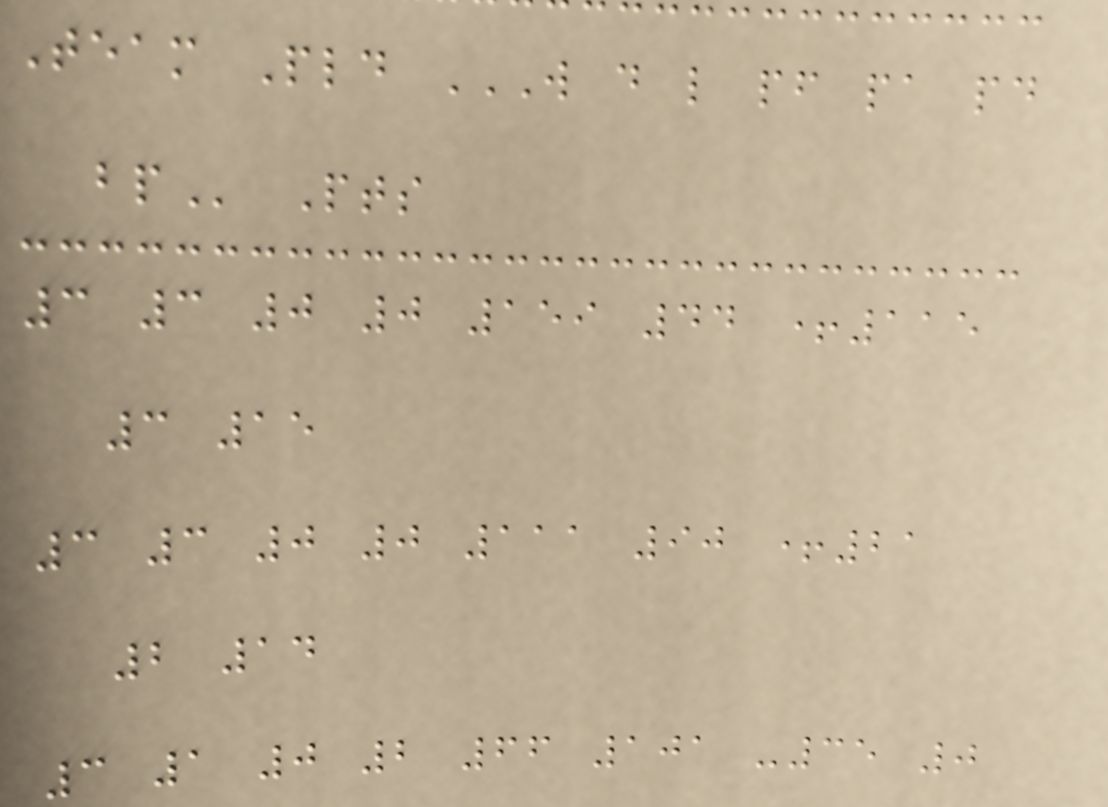Team Pld W D L PF PA PD
BP Pts
3 3 0 0 159 44 +115
3 15
3 3 0 0 111 90 +21
2 14
3 1 0 2 66 101 -35 0
